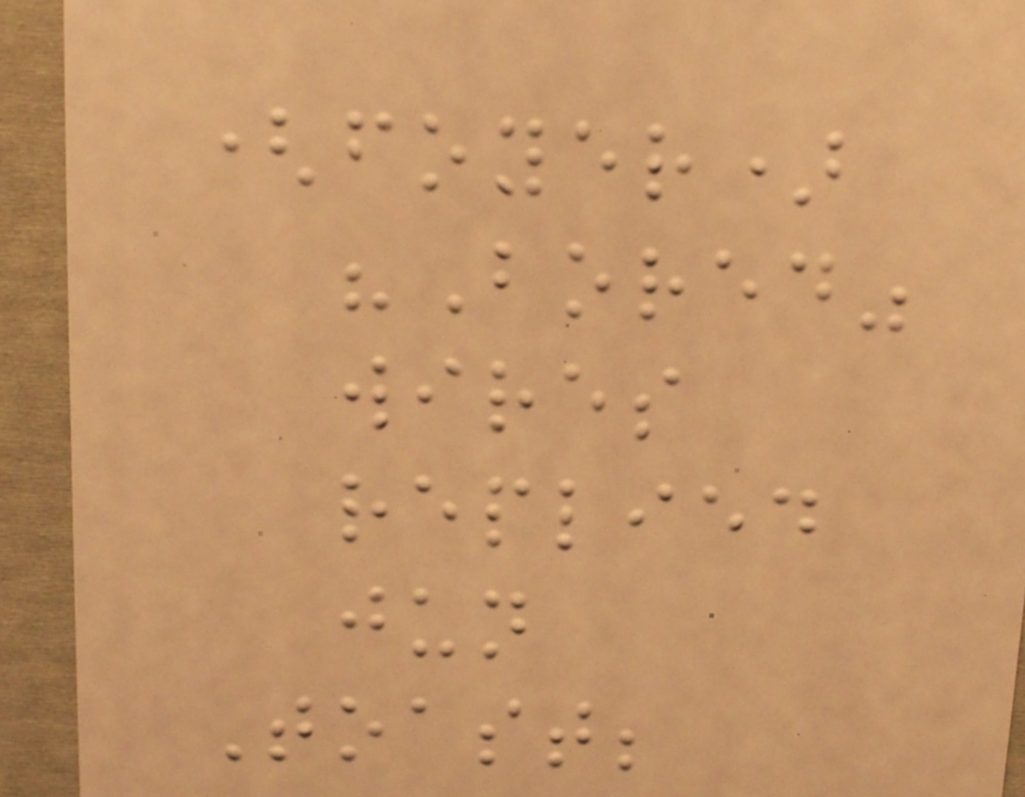(foyer)
"Bored"
wires
replied
jun
Toast;
